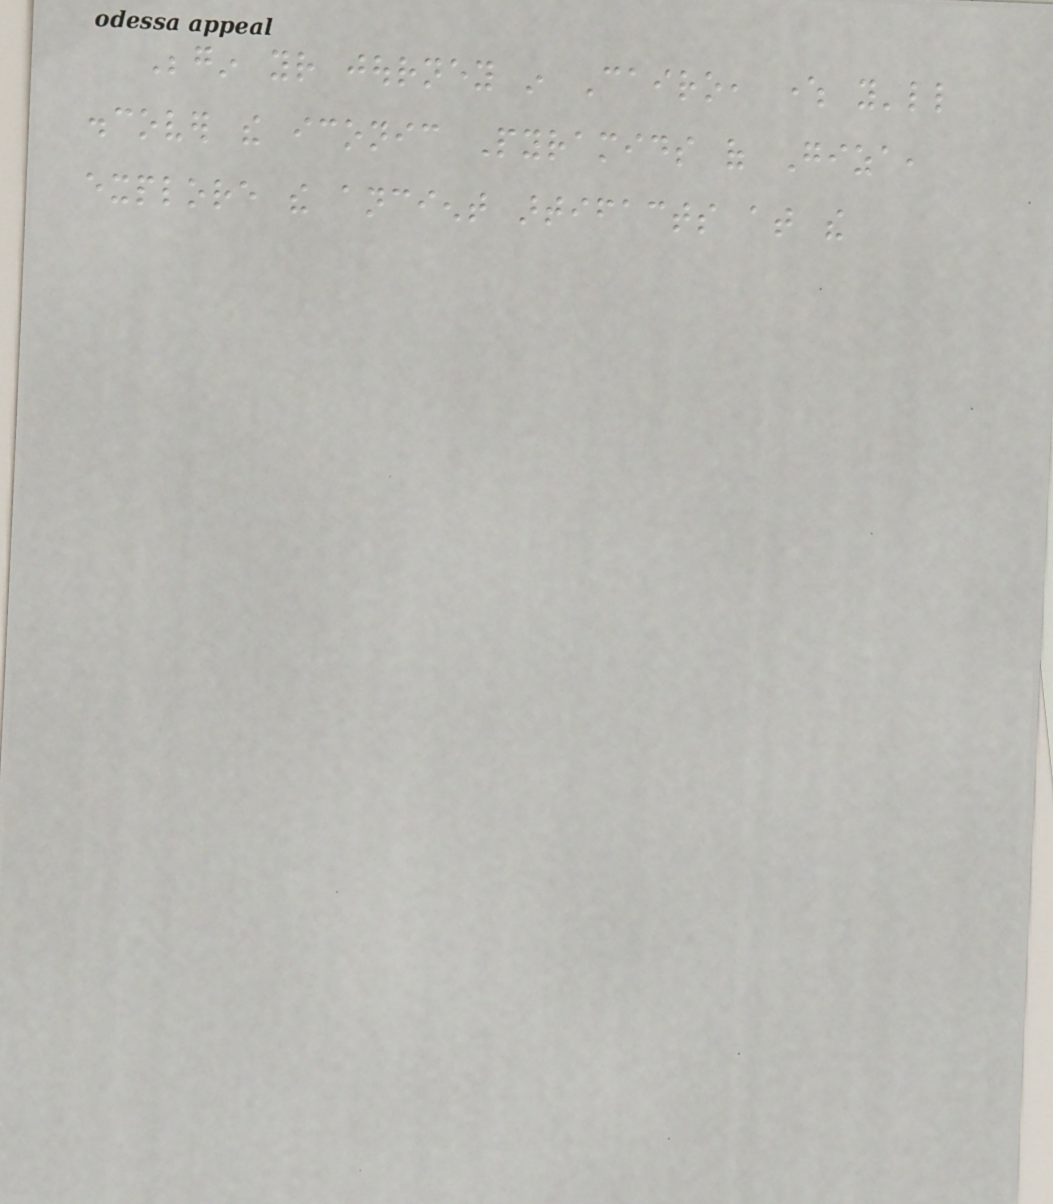Begin your journey in Cairo, where you'll
discover the iconic Pyramids of Giza,
explore the ancient artifacts at the
